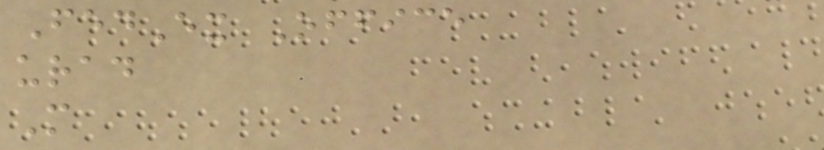FedEx Office
urad
M
